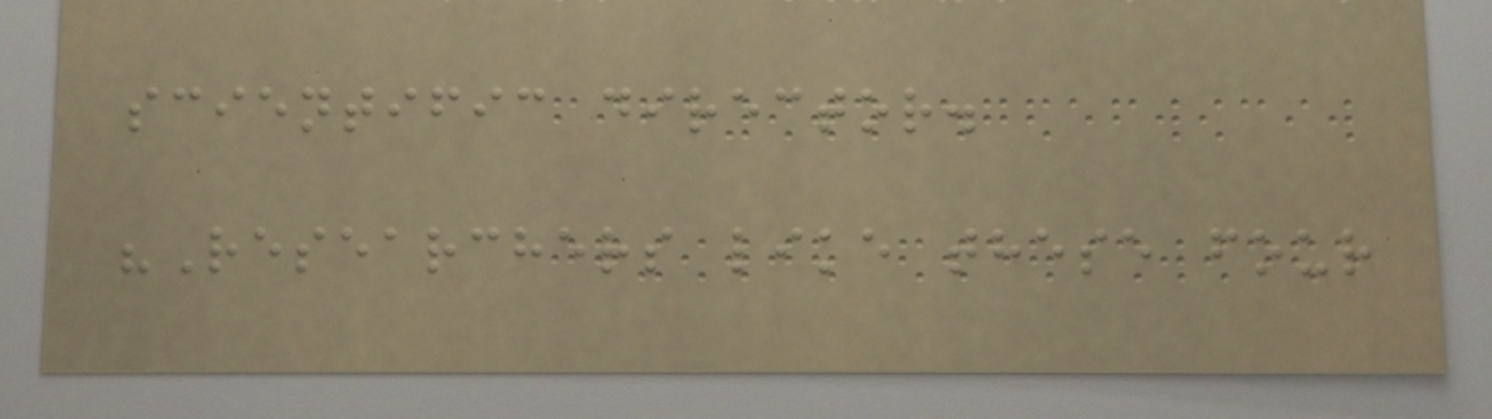scientific director.
"Researchers like these four
